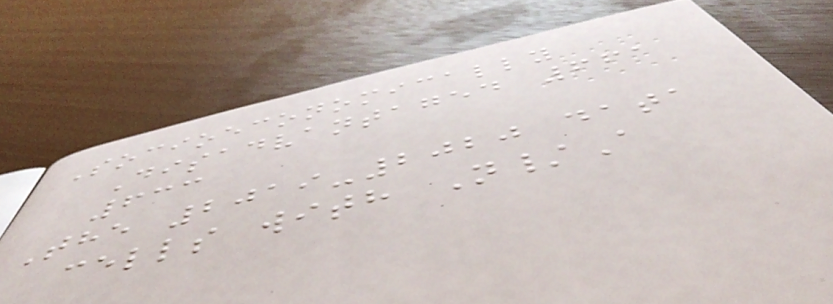Socioeconomically
Disadvantaged 661
633
The 2019-2020 data
cells with N/A
